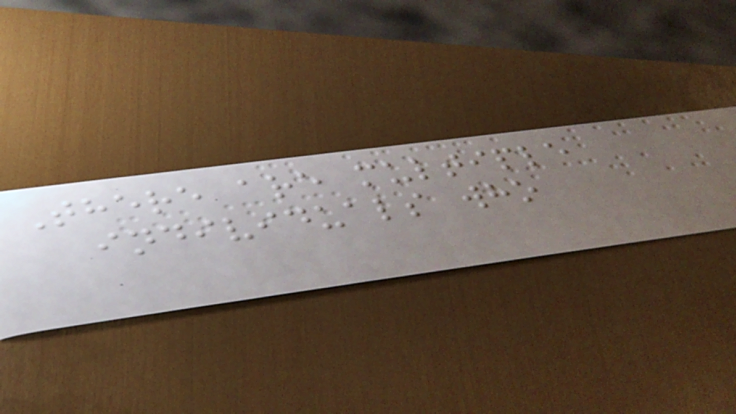There are multiple
individuals who
